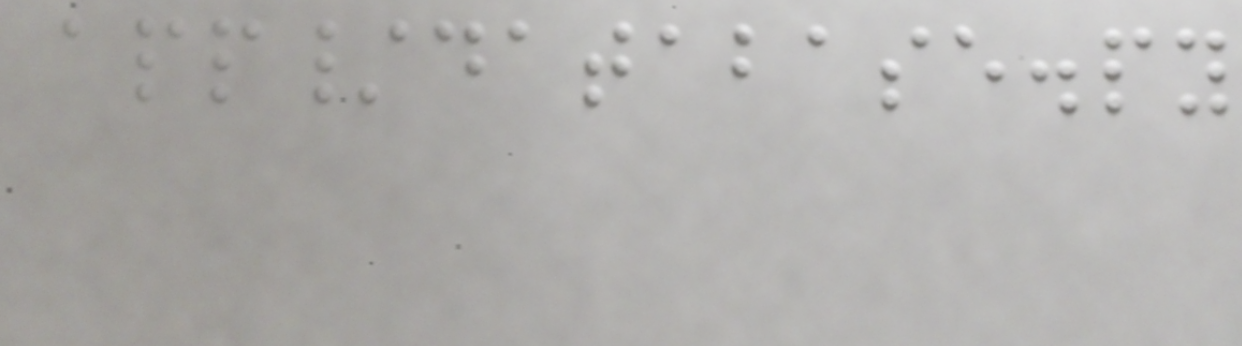app/database.py
